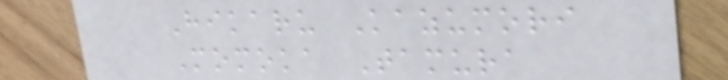Hikaru Kazumori
Momoka Tamura
